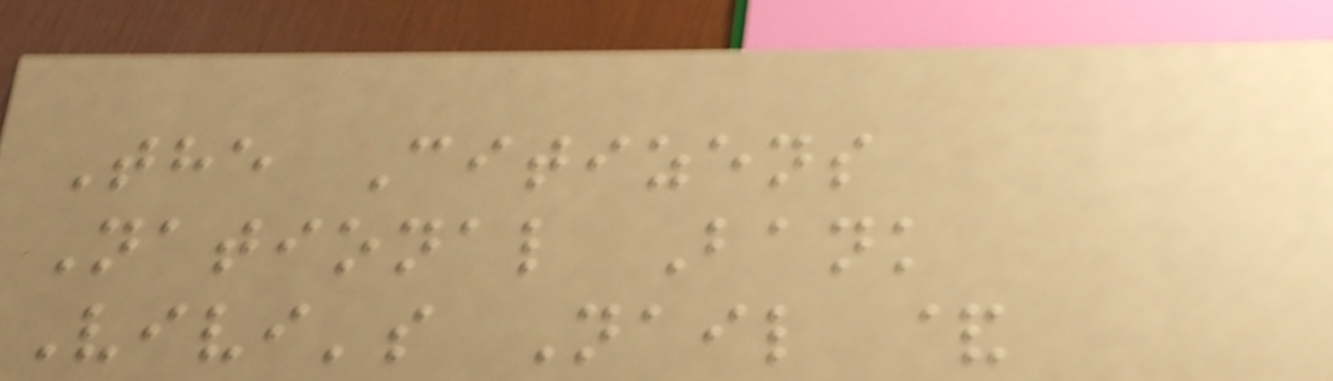The Citizens
National Bank
Vivi's Nail &
